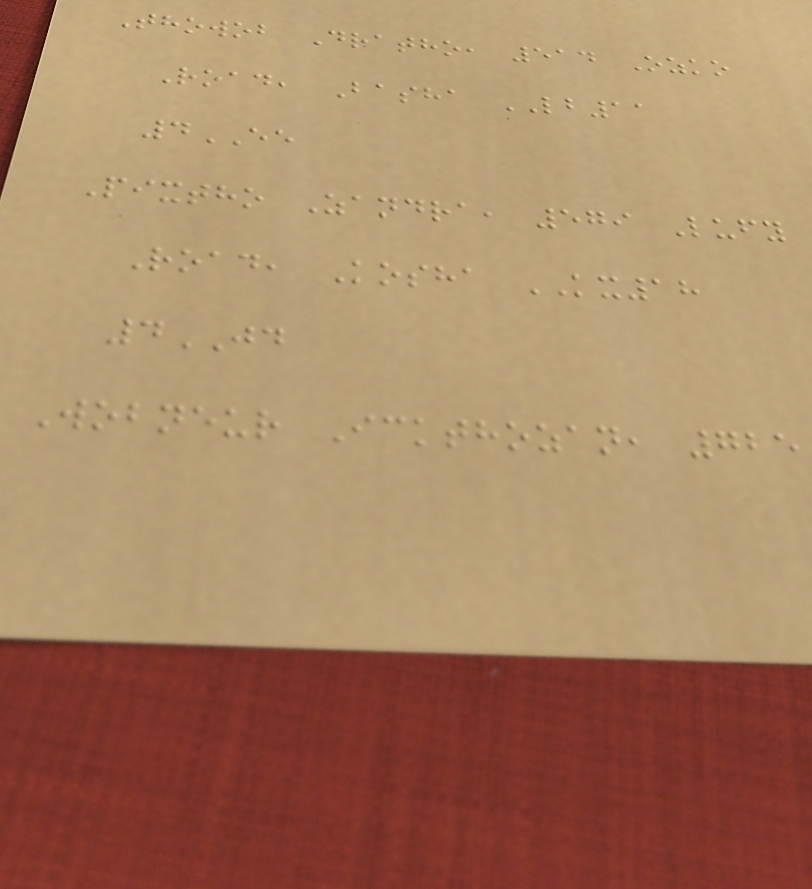Thowob Dratho, 514 Ozko
Road, Basha LB11
4EE
Pixtho Zandra, 579 Lufy
Road, Kosha KX18
4JD
Wobneur Ickthozan, 725
